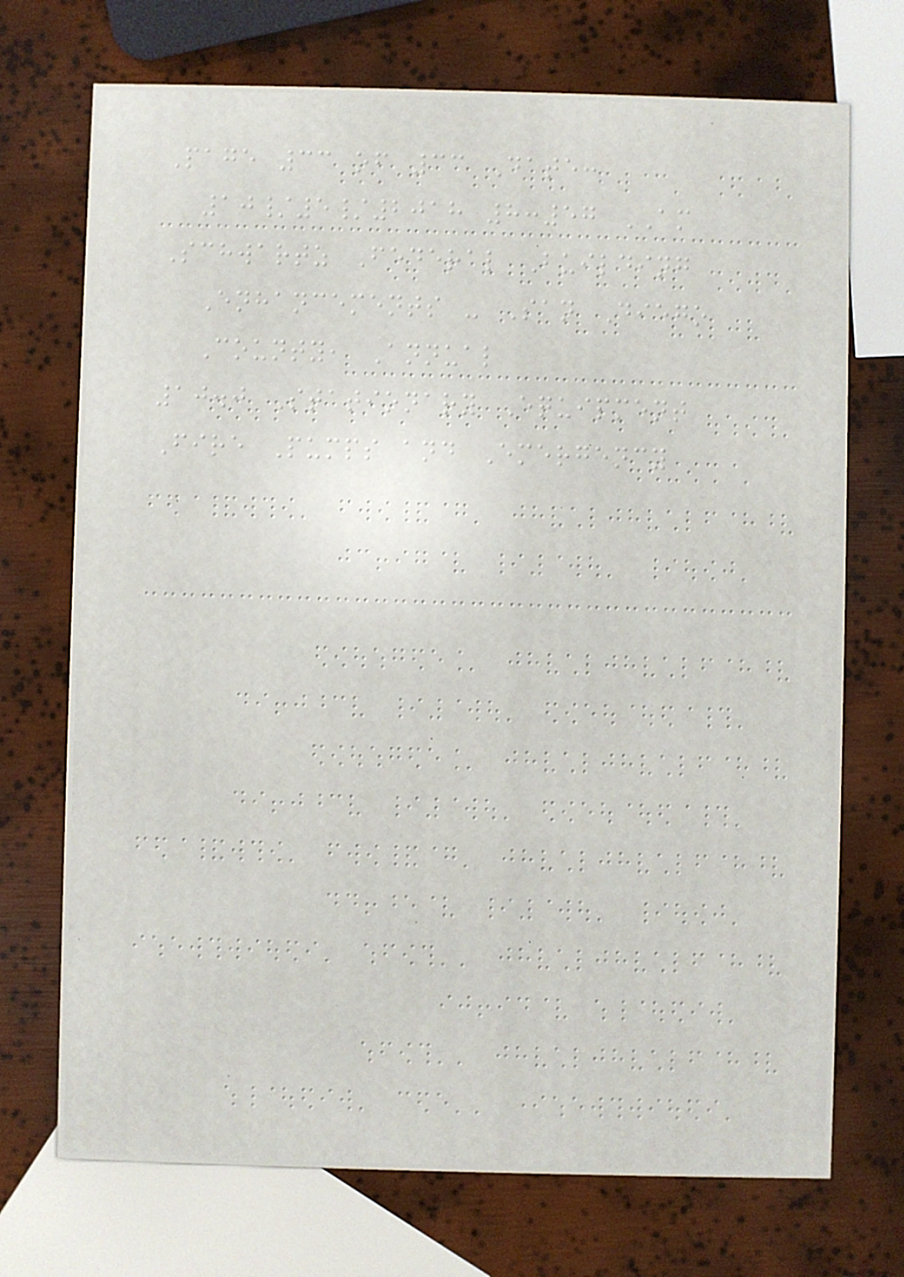Page 33 of 33 Date:
10/5/2018 8:57 AM
Schwartz Federal Building
Enhancements - San Diego
County, Annual
10.0 Stationary Equipment
Fire Pumps and Emergency
